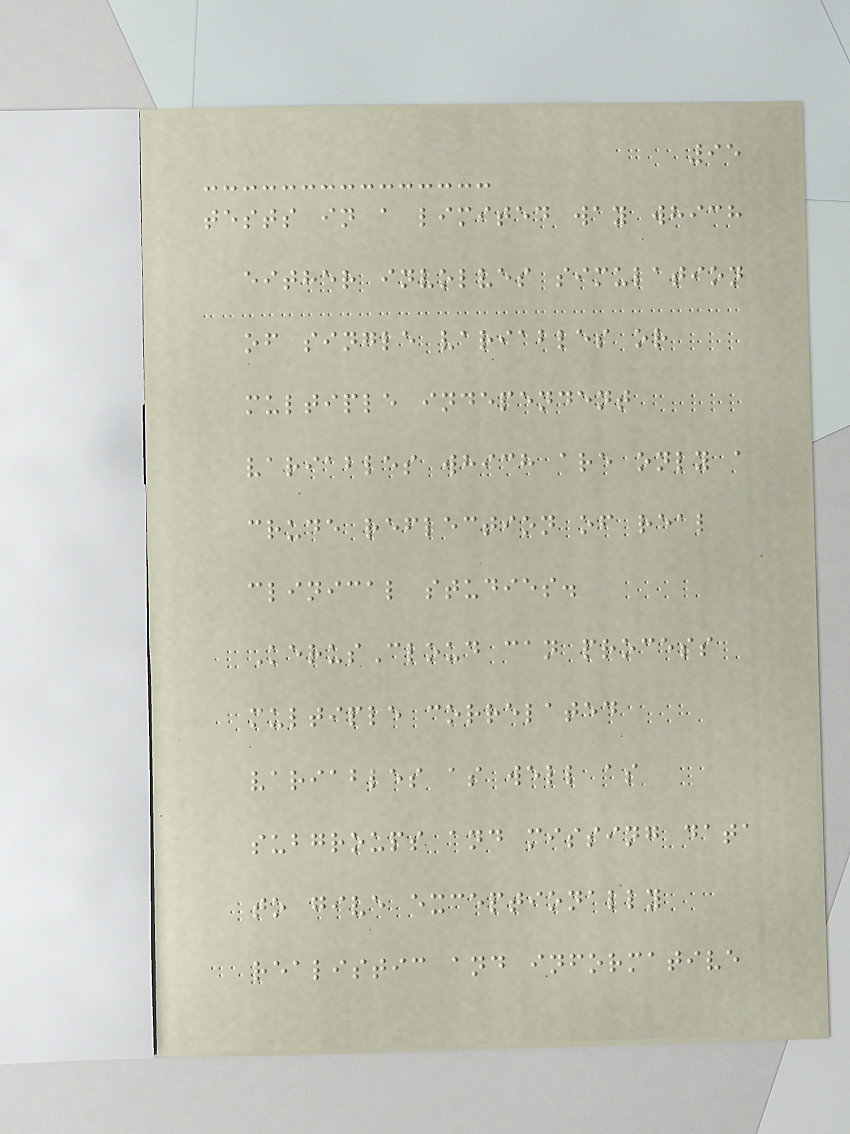95
tests in a limited way which
either involves simulation
of single variables or
multiple independent
variables which are only a
crude reflection of real
clinical studies.
KerusCloud can process
multiple correlated
variables as well as
subgroups and missing data
to give exceptionally
realistic and informative
